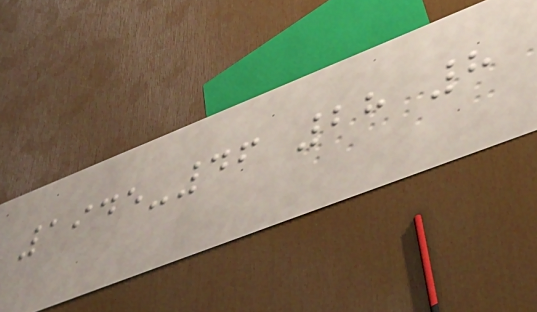1945-46 28 8
